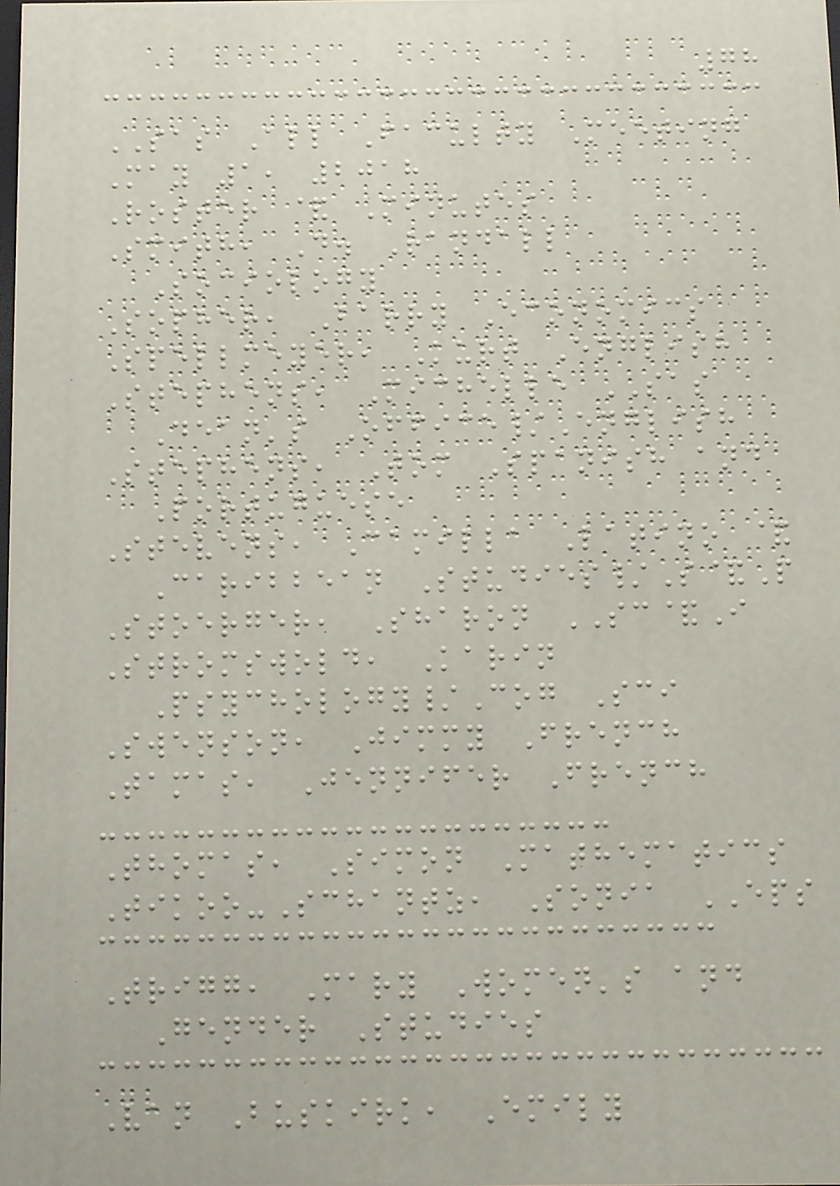78
SAS All Faculty Meeting
May 1, 2018
Roster & Minutes
Smith, D. Randall
Sociology
Sopher, Barry Economics
Spellmeyer, Kurt English
Stephens, Michelle SAS
Dean's Office/English
Stephens, Tom Spanish and
Portuguese
Stevens, Camilla Latino &
Caribbean Studies/S&P
Stoerger, Sharon SC&I
Stromswold, Karin
Psychology/Cog Sci
Swenson, Jimmy French
Tamas, Jennifer French
Thomas, Simon Mathematics
Tikoo-Schantz, Sonia EPS
Trigg, Mary Women's and
Gender Studies
Van Buskirk, Emily
